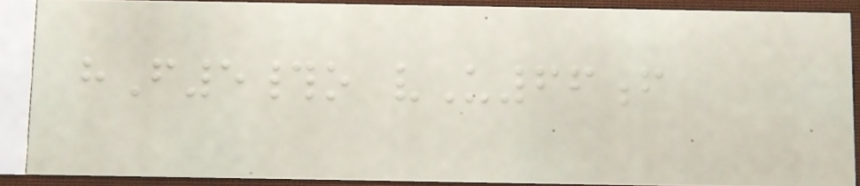hF5#o vU66f
